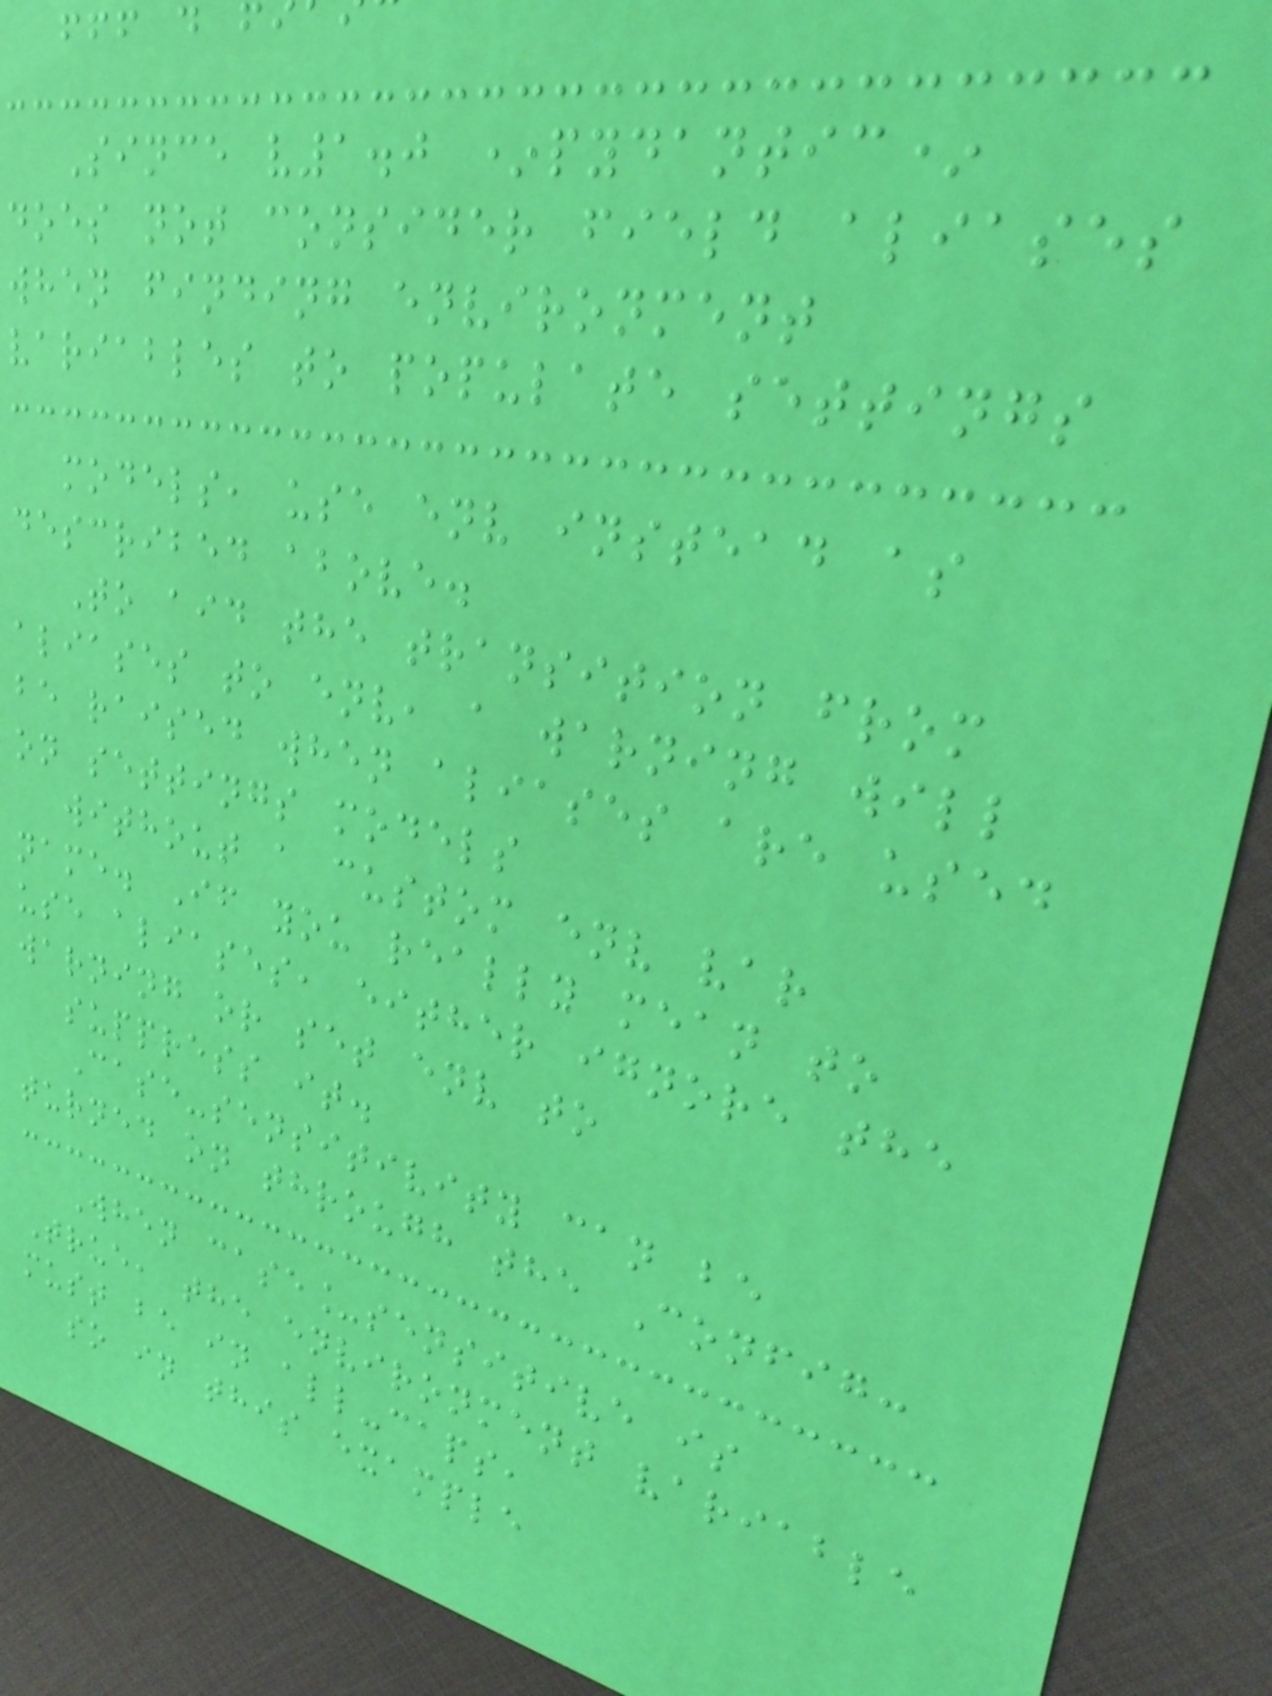Since v1.0 *pydantic*
does not consider field aliases
when finding environment
variables to populate settings
models, use env instead as
described above.
To aid the transition from
aliases to env, a warning will
be raised when aliases are used
on settings models
without a custom env var
name. If you really mean to
use aliases, either ignore the
warning or set env to
suppress it.
Case-sensitivity can be
turned on through the Config:
When case_sensitive is
True, the environment variable
must be in all-caps,
so in this example
